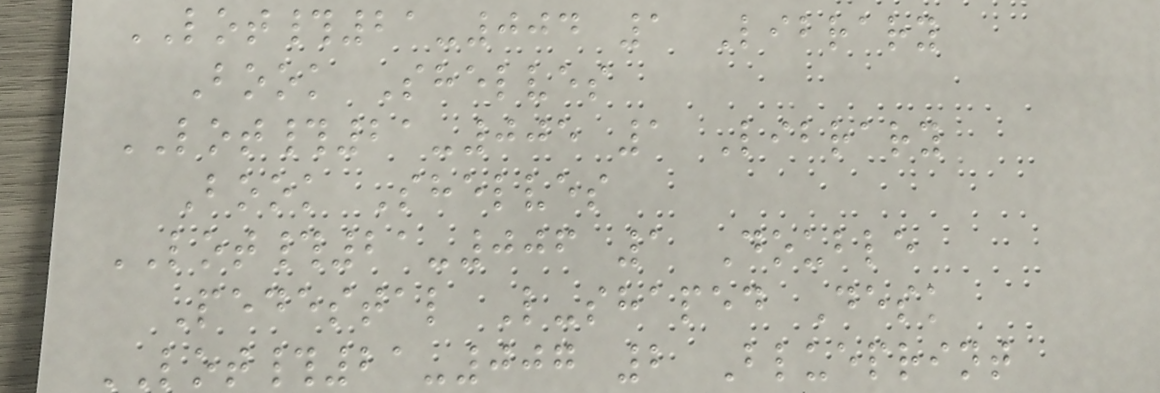LOT#21-004 1 Library
Book Shelves
LOT#21-005 1 Library
Book Shelves
LOT#21-006 1 Double
Pedestal L-shaped Desk
LOT#21-007 2 Blueprint
